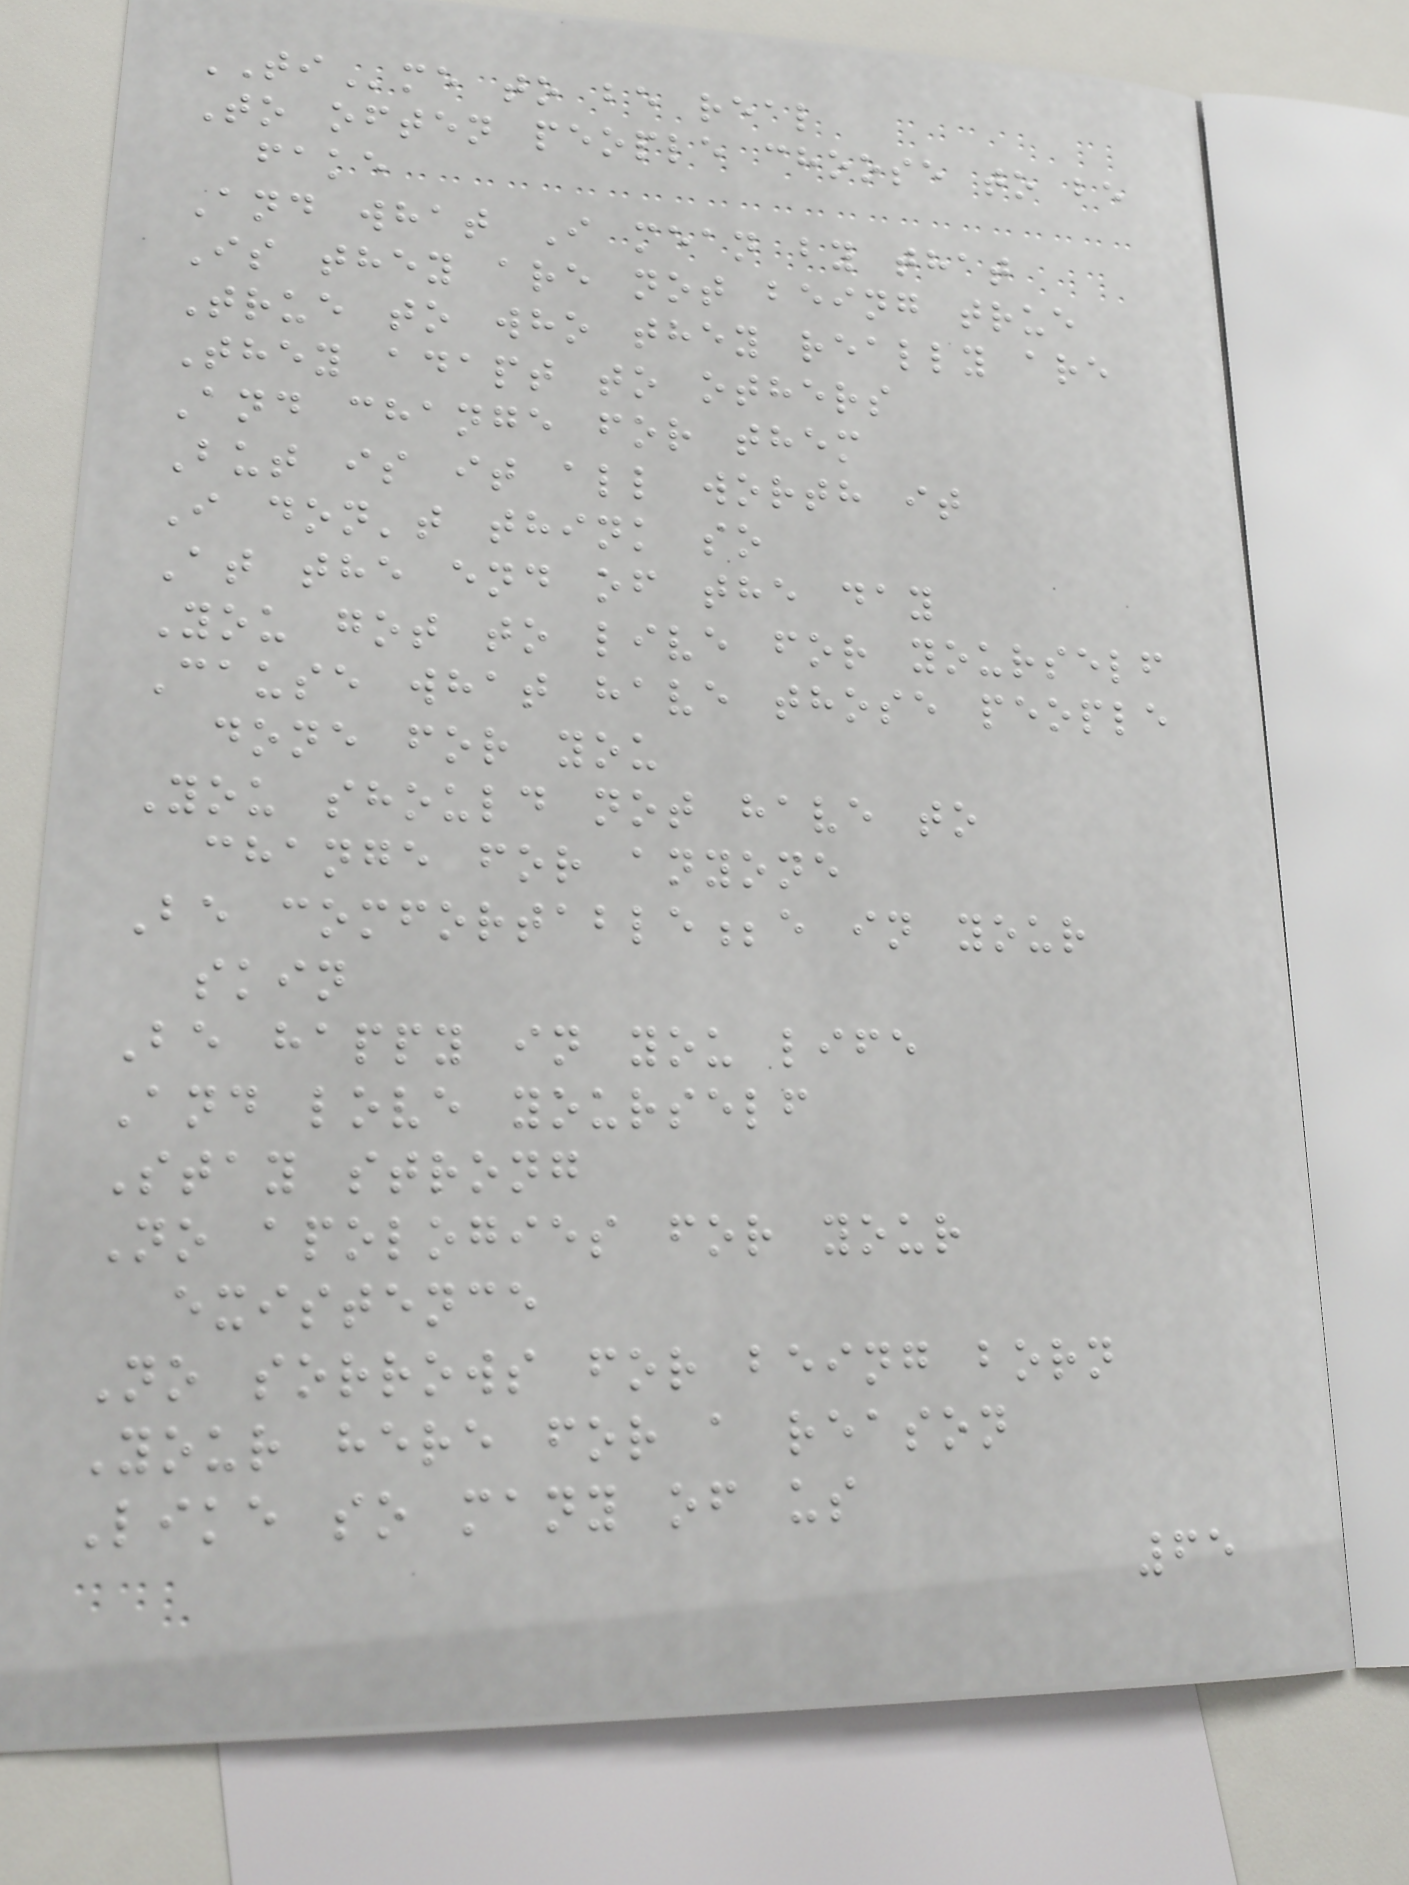TIme to be real
To often people choose to be
fake
And what I mean by that
Is they are not being true
True to who they really are
They adapt to others
And change for them
But is it all worth it
I don't think so
At the end of the day
You got to live for yourself
Cause what have those people
done for you
You should not have to
change for anyone
Be comfortable;e in your
skin
Be happy in you life
And love yourself
Stay strong
No apologies for your
existence
No sorrows for being born
Your here for a reason
Like so many of us
65
